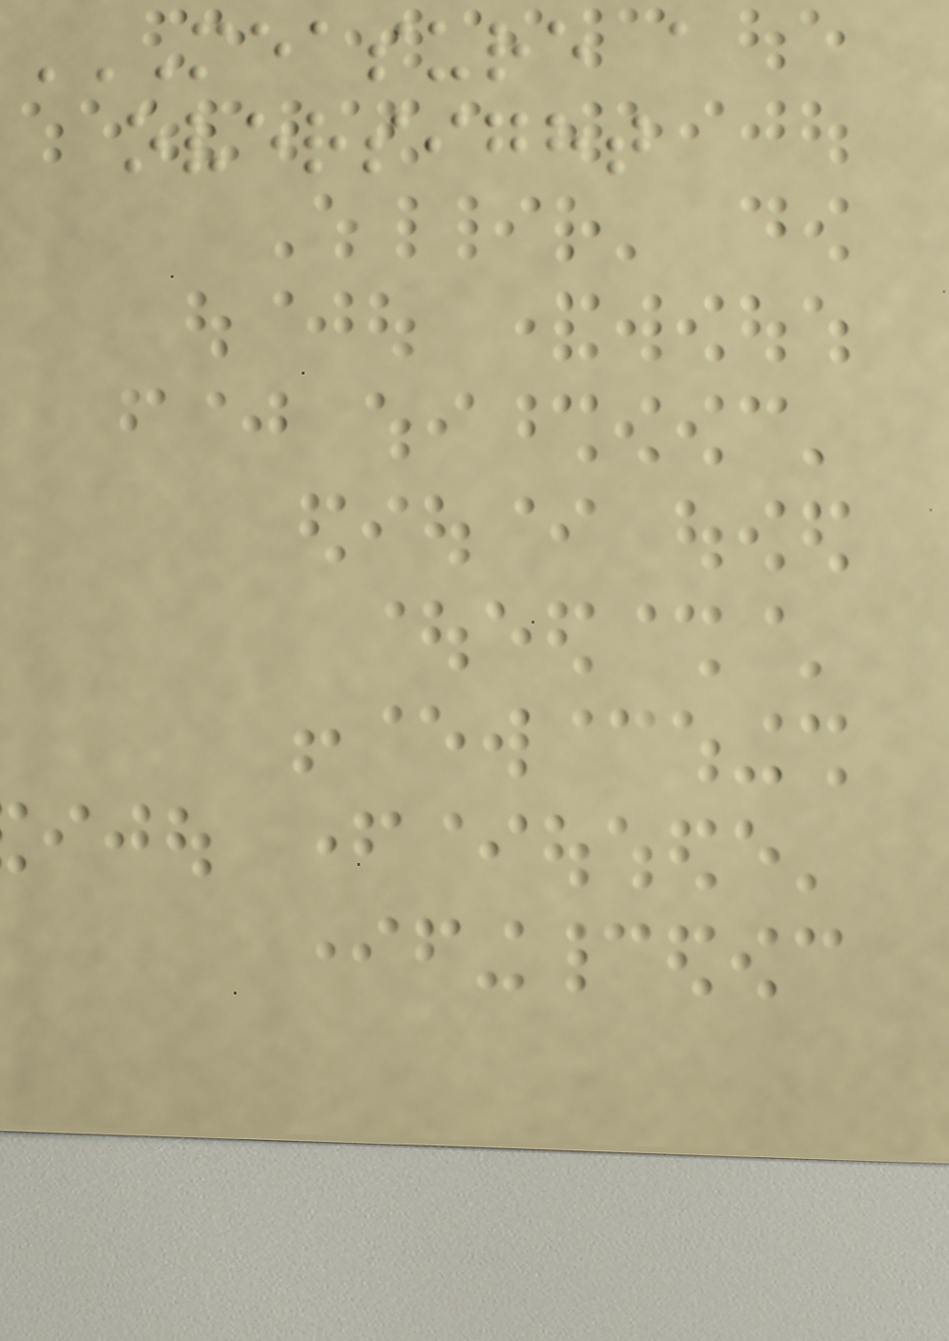MEASURE A
OVERSIGHT
